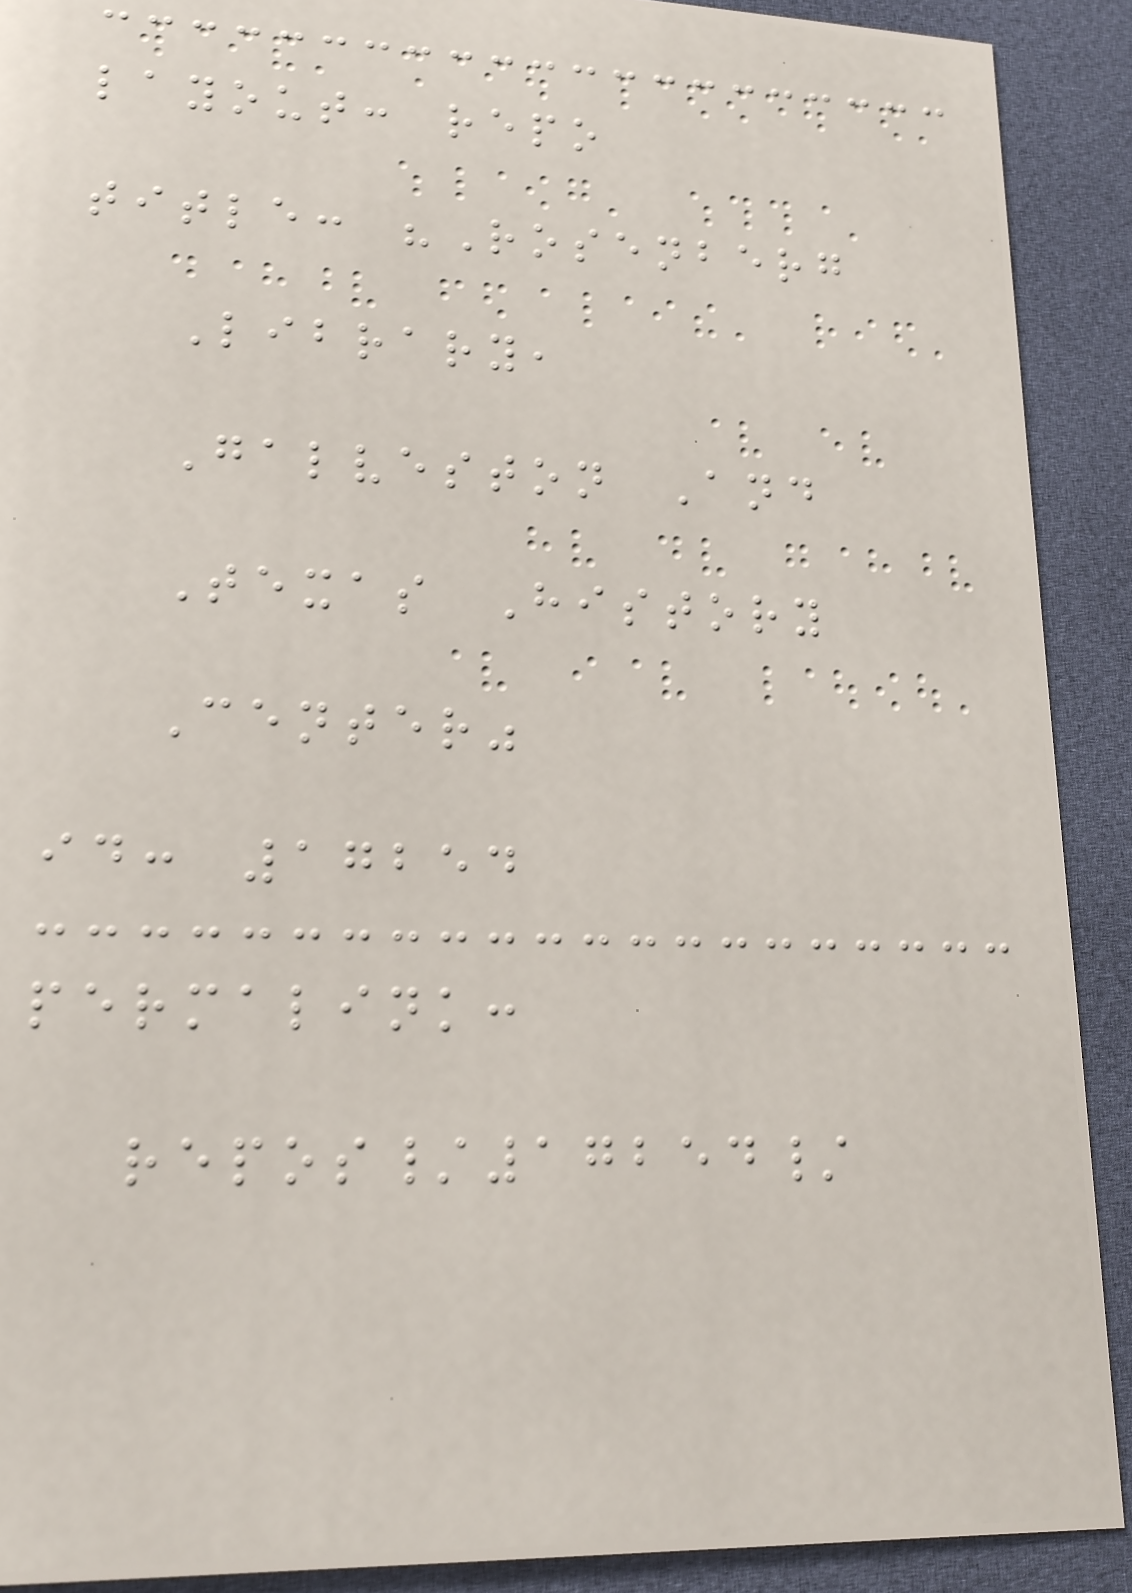layout: repo
title: "Rosenberg
Library,
Galveston And
Texas History
Center"
id: 17254
permalink:
repos/17254/
